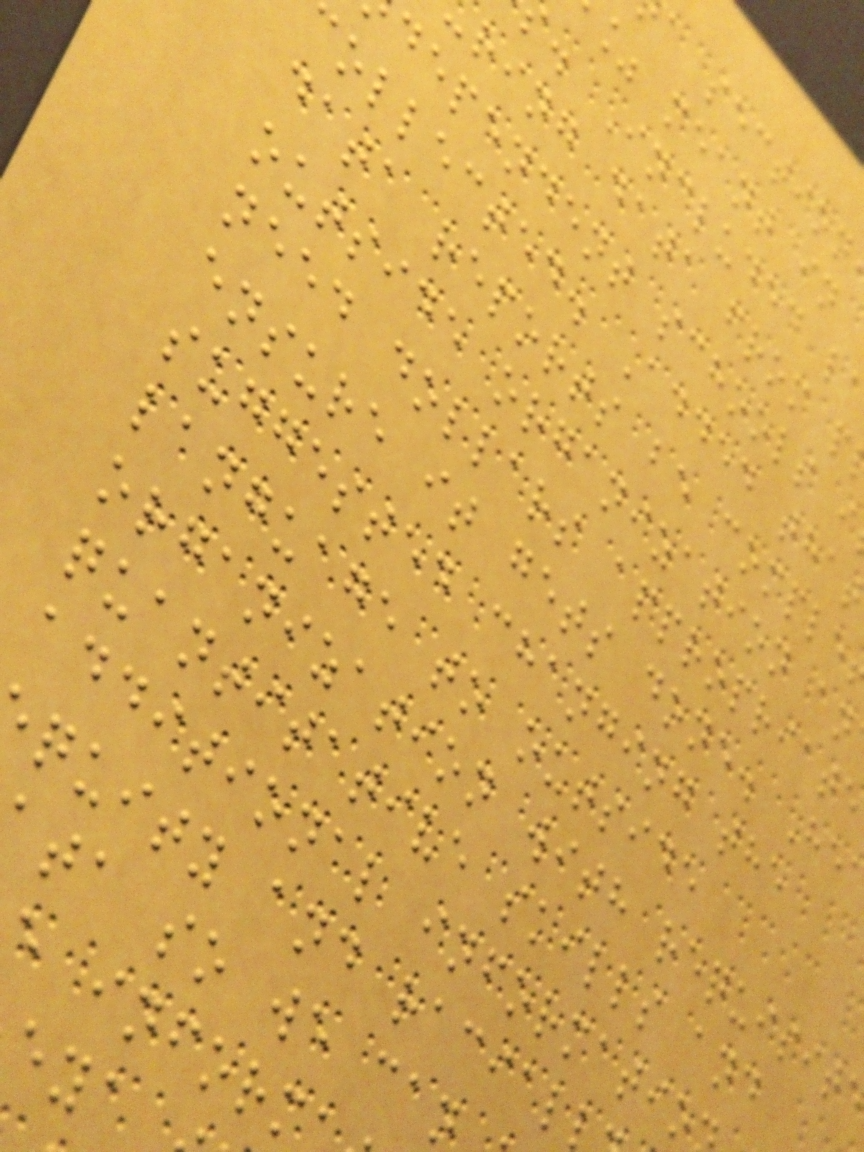a section
% meant in
. Included l
ring data from p
dependent schools i
collected. Added tha
data reports be comple
outside organization an
need dollars appropriate
ensure it gets done. He
suggested changing the
language to outside
organization with requisit
quantitative skills and
additional informatio
quity and racial
ta so we can
e inform
